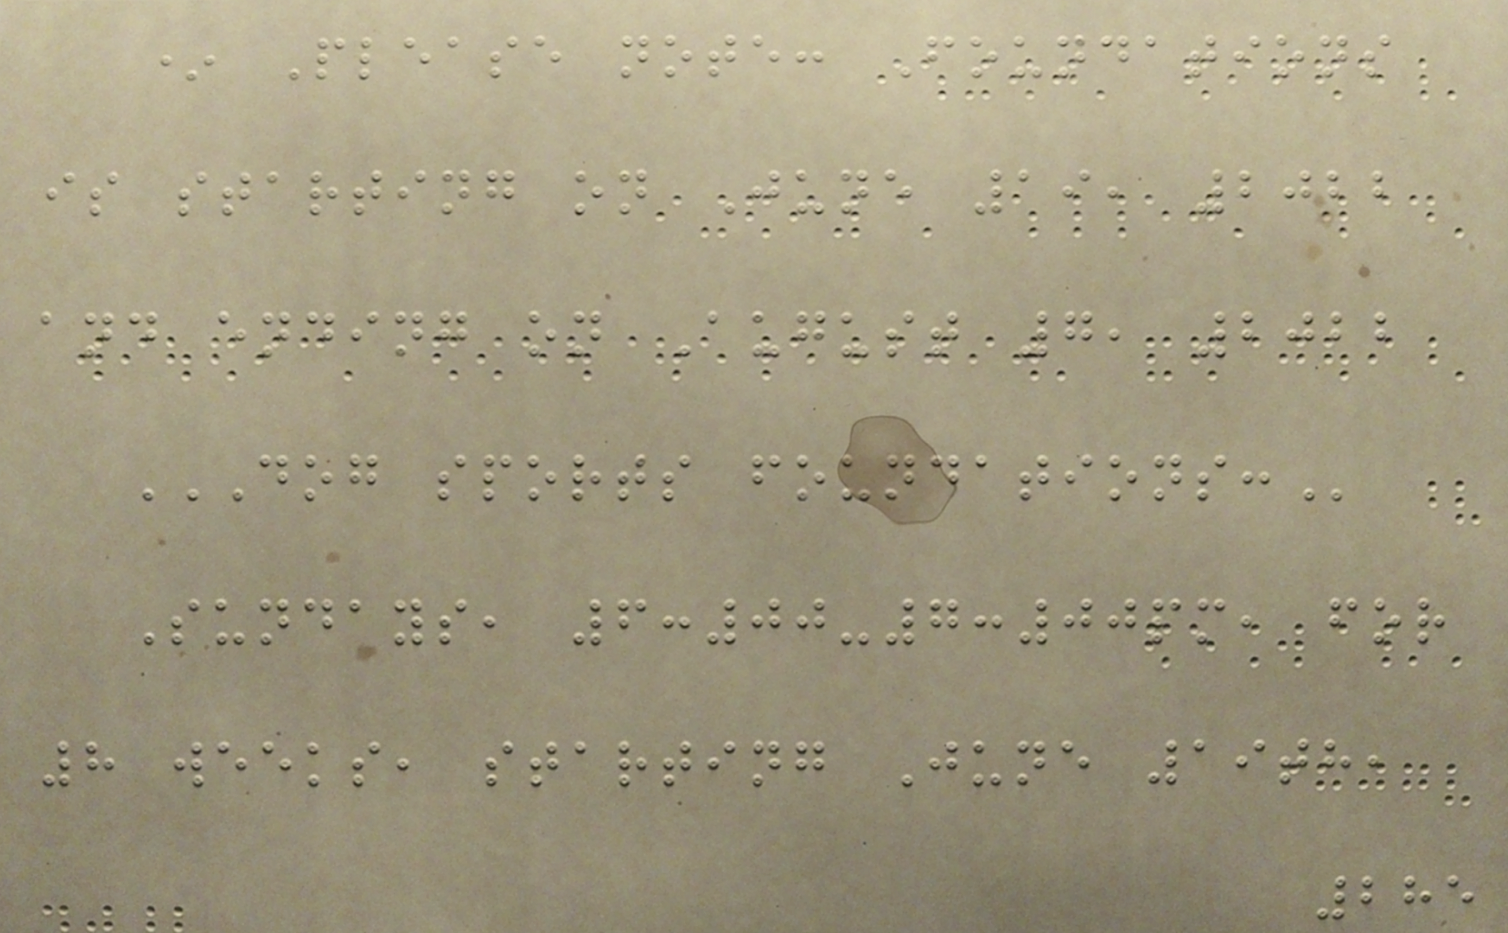* Please note: Foundations
is starting on June 19, 2022
and ending on August 7, 2022
DOG SPORTS FOUNDATIONS:
Sundays, 6:00-7:00pm, for
8 weeks, starting June 19th,
285
